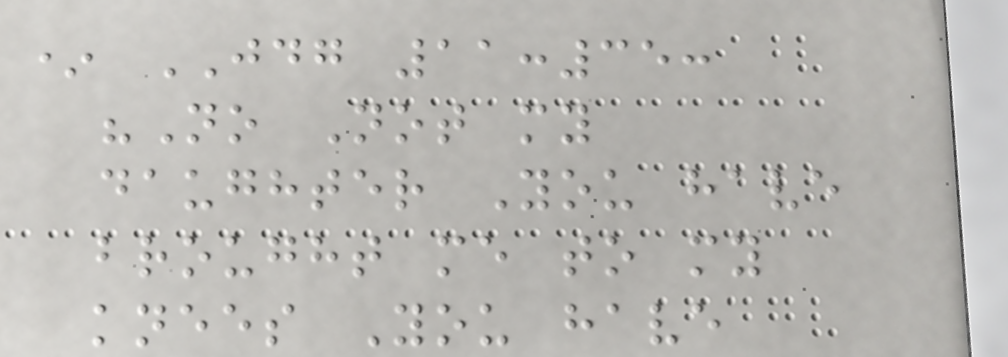* JDG 11:35:
"No Not my
daughter You have
brought me to my
knees You have
